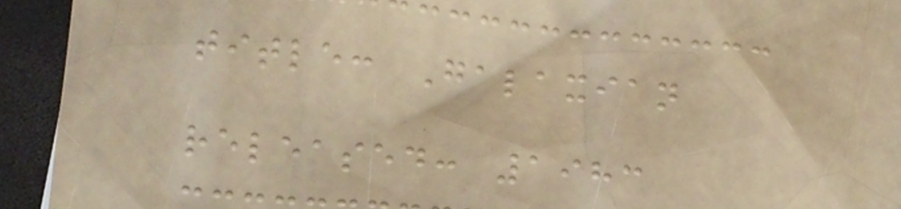title: Galaxian
released: 1983
